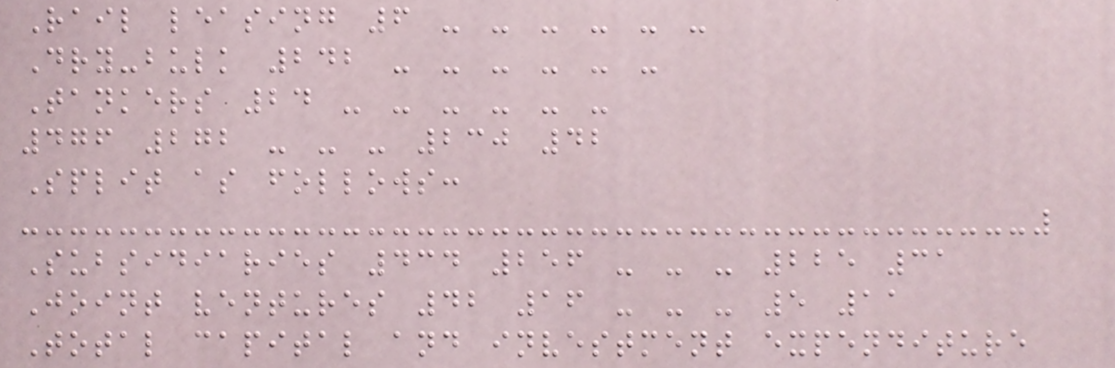Rail leasing 6 - - - - - -
Dry-bulk 242 - - - - - -
Tankers 24 - - - - - -
476 272 - - - 230 42
Split as follows:
Subsidiaries 434 256 - - - 225 31
Joint ventures 42 16 - - - 5 11
Total capital and investment expenditure
